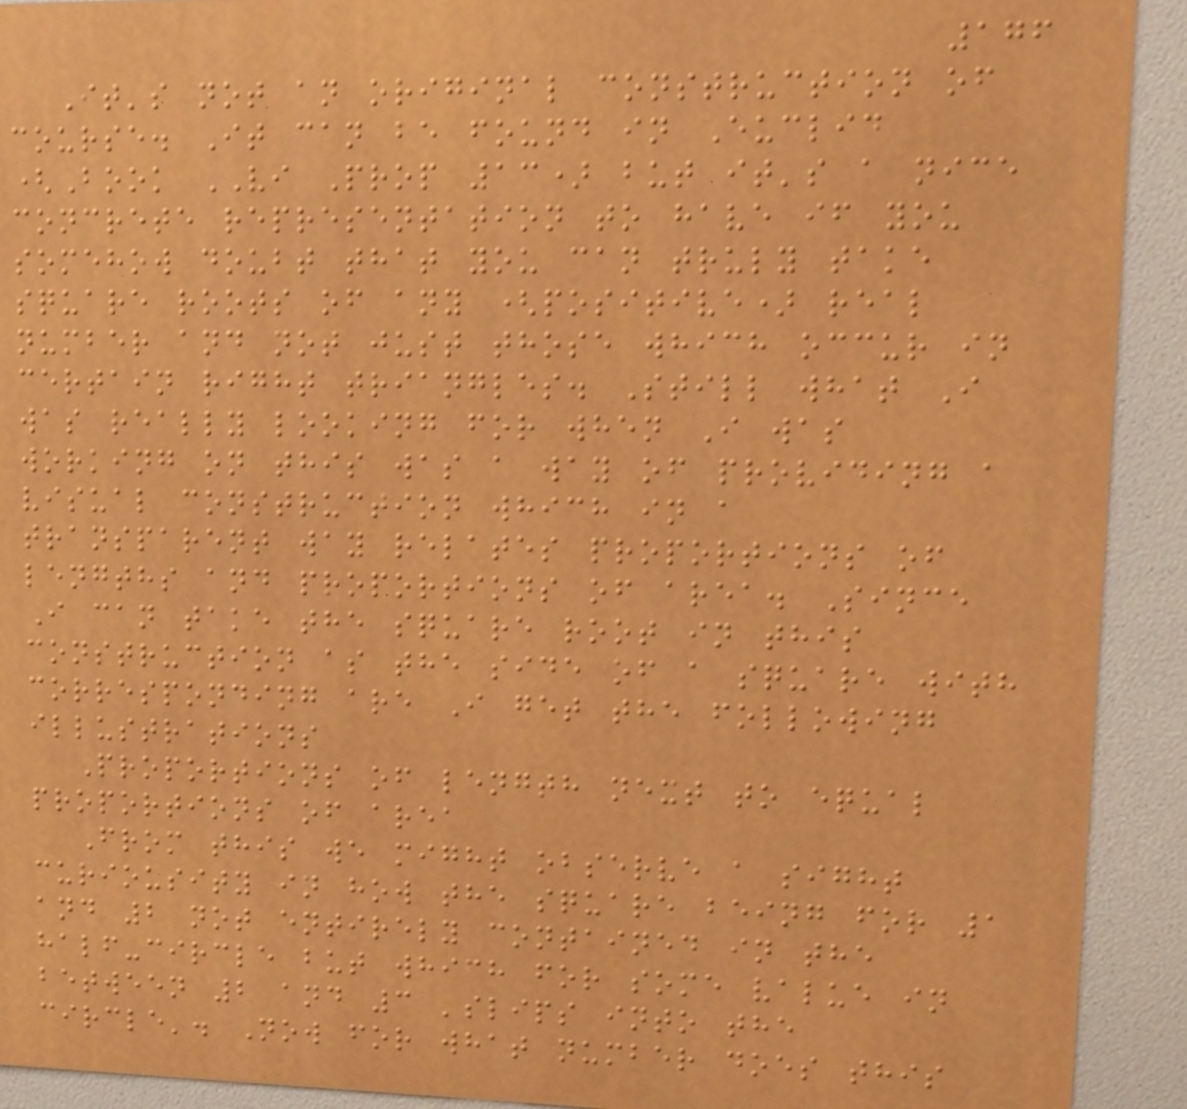176
It's not an original construction of
course. It can be found in Euclid
(Book VI Prop 13) but it's a nice
concrete representation to have if you
somehow doubt that you can truly take
square roots of any (positive) real
number and not just those which occur in
certain right triangles. Still what I
was really looking for when I was
working on this was a way of providing a
visual construction which in a
transparent way relates proportions of
lengths and proportions of area. Since
I can take the square root in this
construction as the side of a square with
corresponding are I get the following
illustrations
Proportions of length next to equal
proportions of area
From this we might observe a sight
curiousity in how the square being for 1
and 2 not entirely contained in the
half-circle but which for some value in
between 2 and 3 'slips into the
circle'. Now for what number does this
